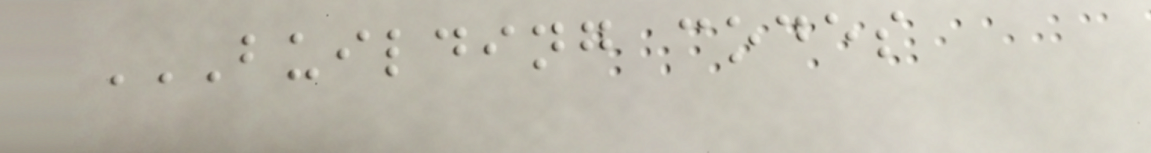BUILDING CODES
